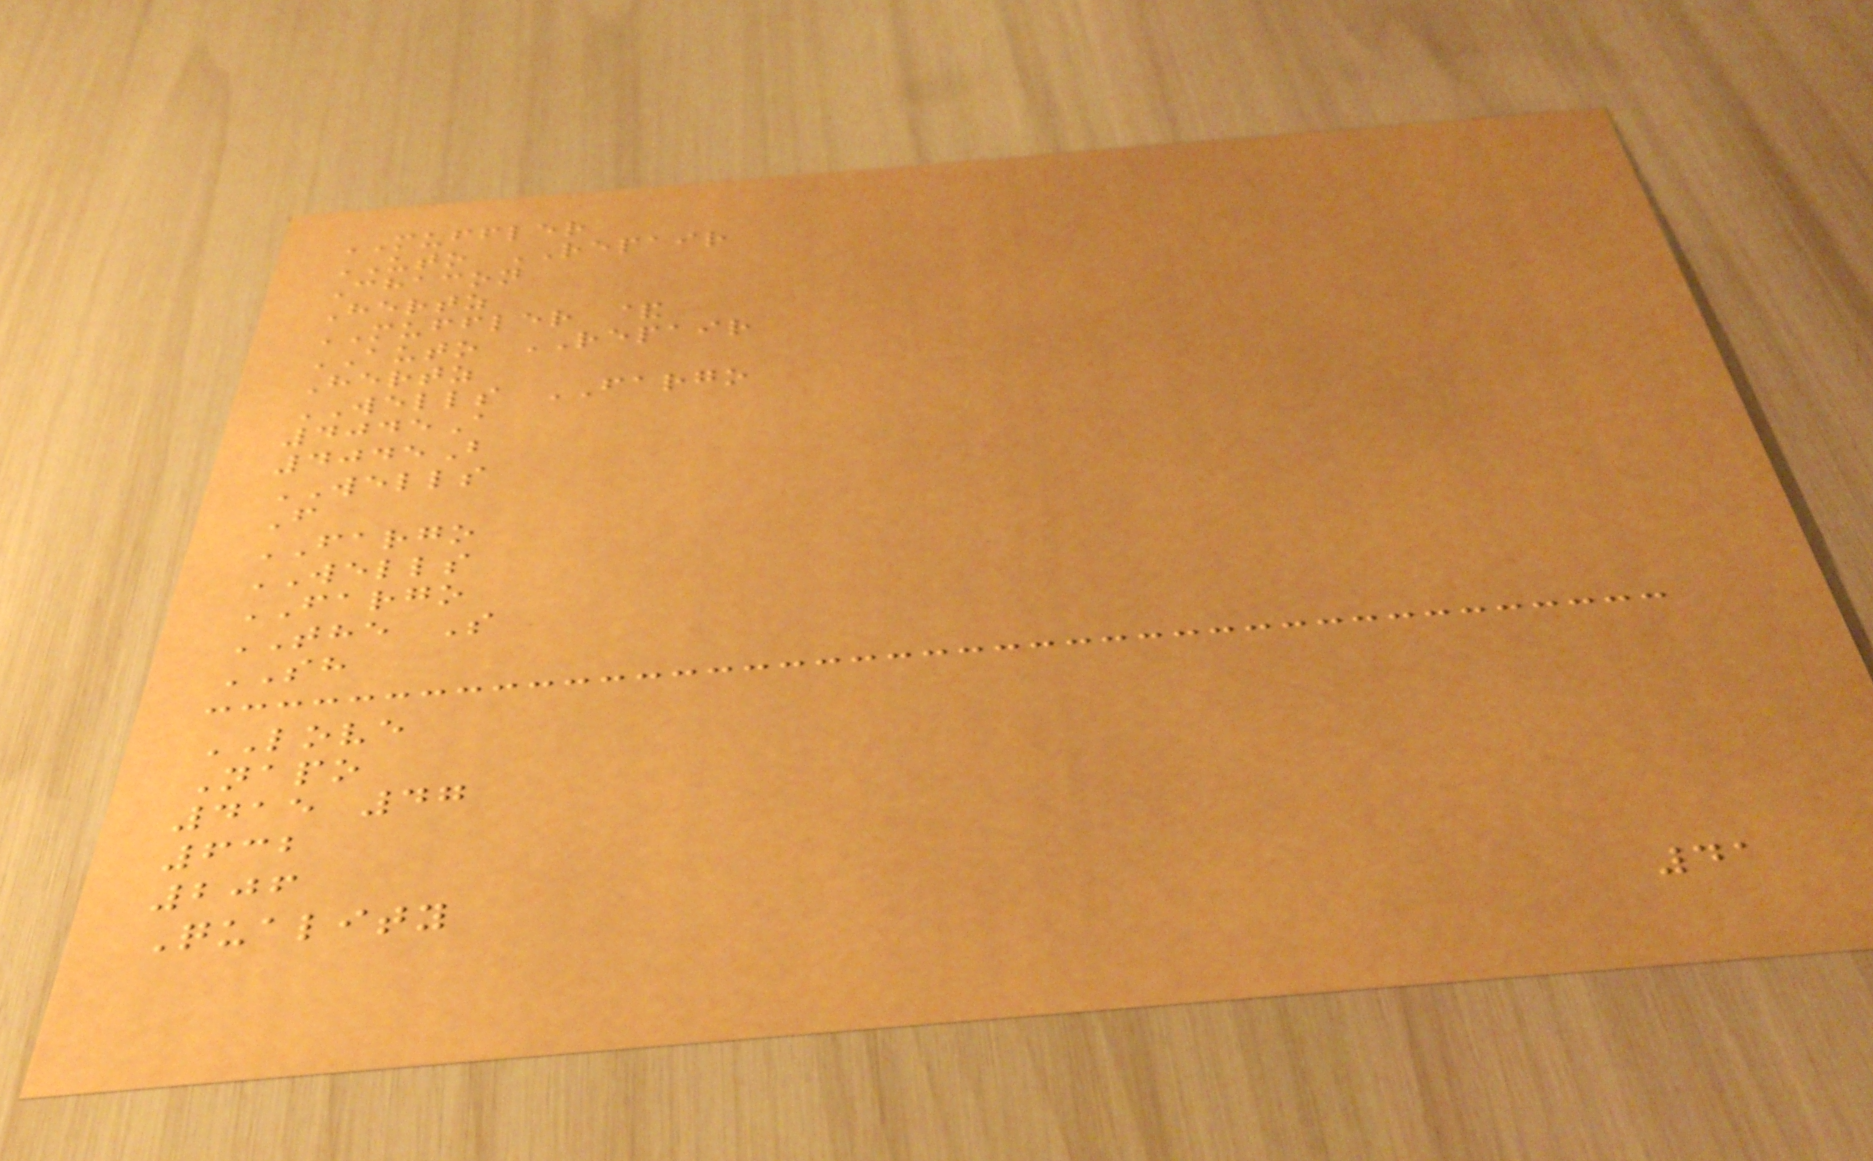MUFFLER
UTO REPAIR
Chacon
Hertz
MUFFLER &
AUTO REPAIR
Hertz
WELLS FARGO
4045A
4045B
WELLS
F
FARGO
WELLS
FARGO
THE S
SH
LOVE
Napo
415 47
632
206
Quality
41
